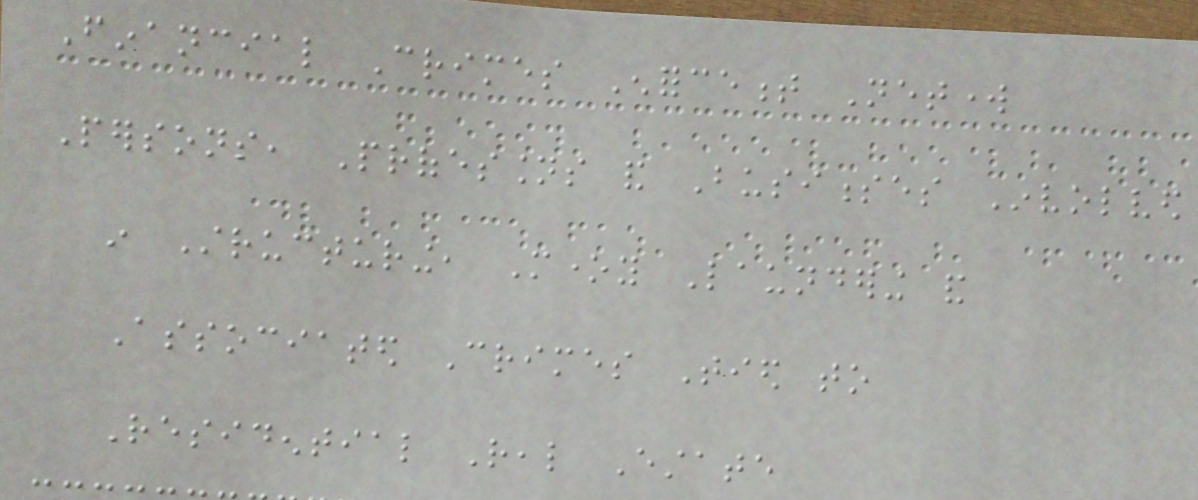Financial Crimes Enforcement Network
Persons, Professions and Businesses Involved
in Structuring, Money Laundering and
Associated Crimes Tied to
Residential Real Estate
